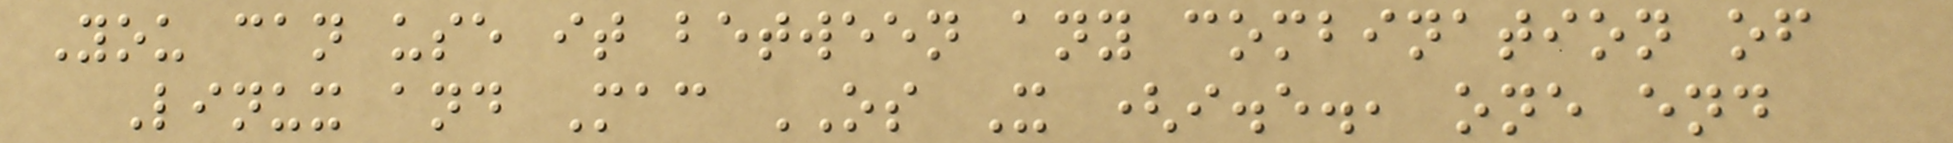You can use it between any combination of
Linux and Mac OS X (i.e., one end
